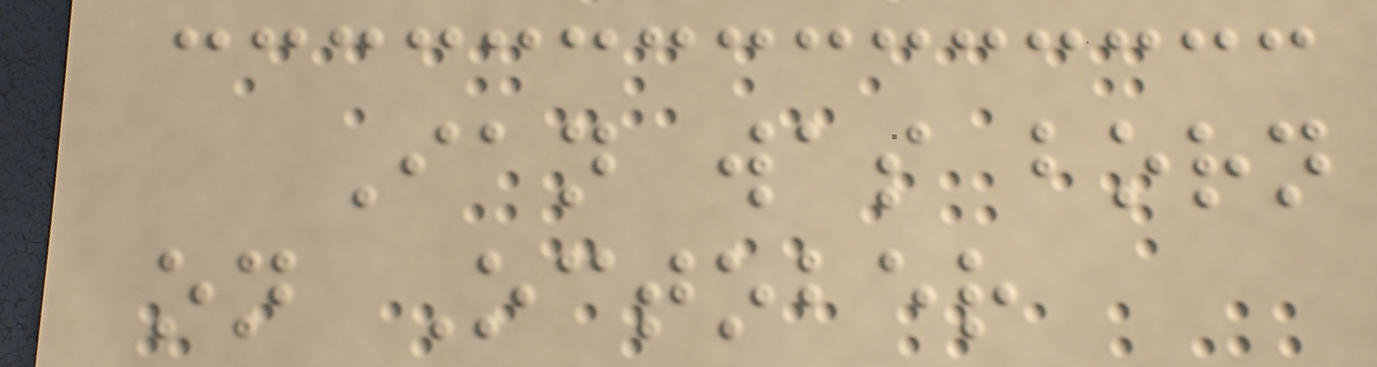Ian was born
on October
